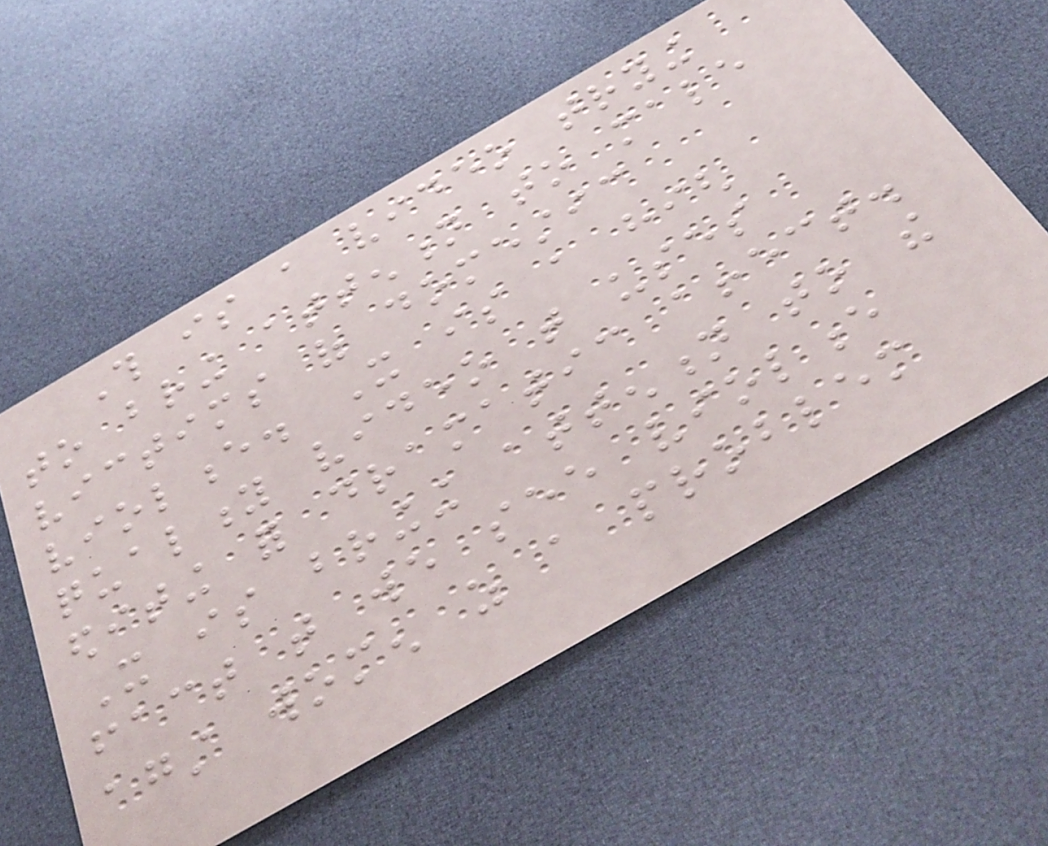This is a video trying
to bring attention to male
victims of domestic
violence. It is a high
quality video that uses
editing for dramatic affect.
It is bringing attention to the
fact that we see violence
against women as a problem
